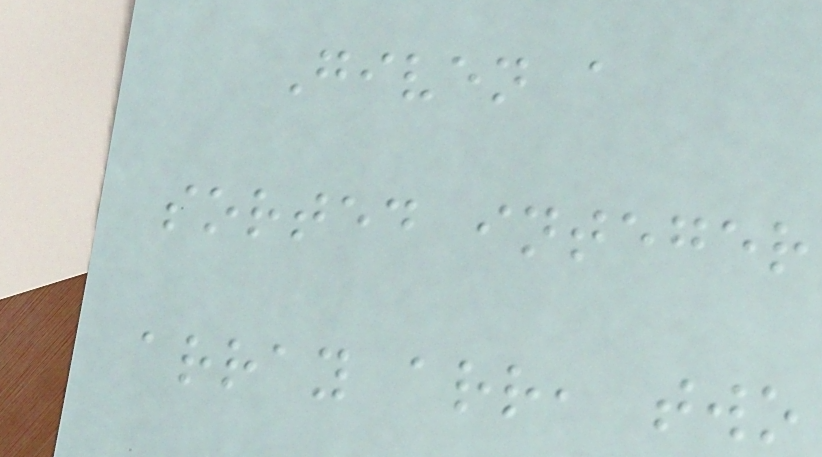Given a
sorted integer
array arr, two
